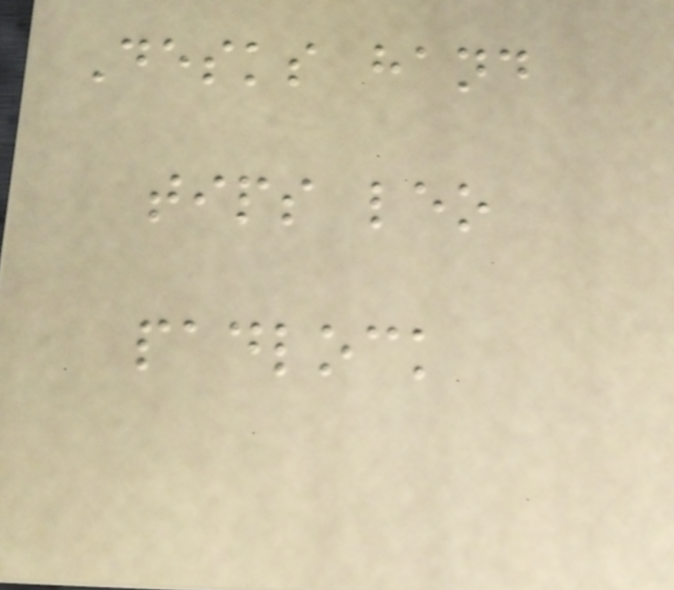Desks hand
tips leo
padlock
